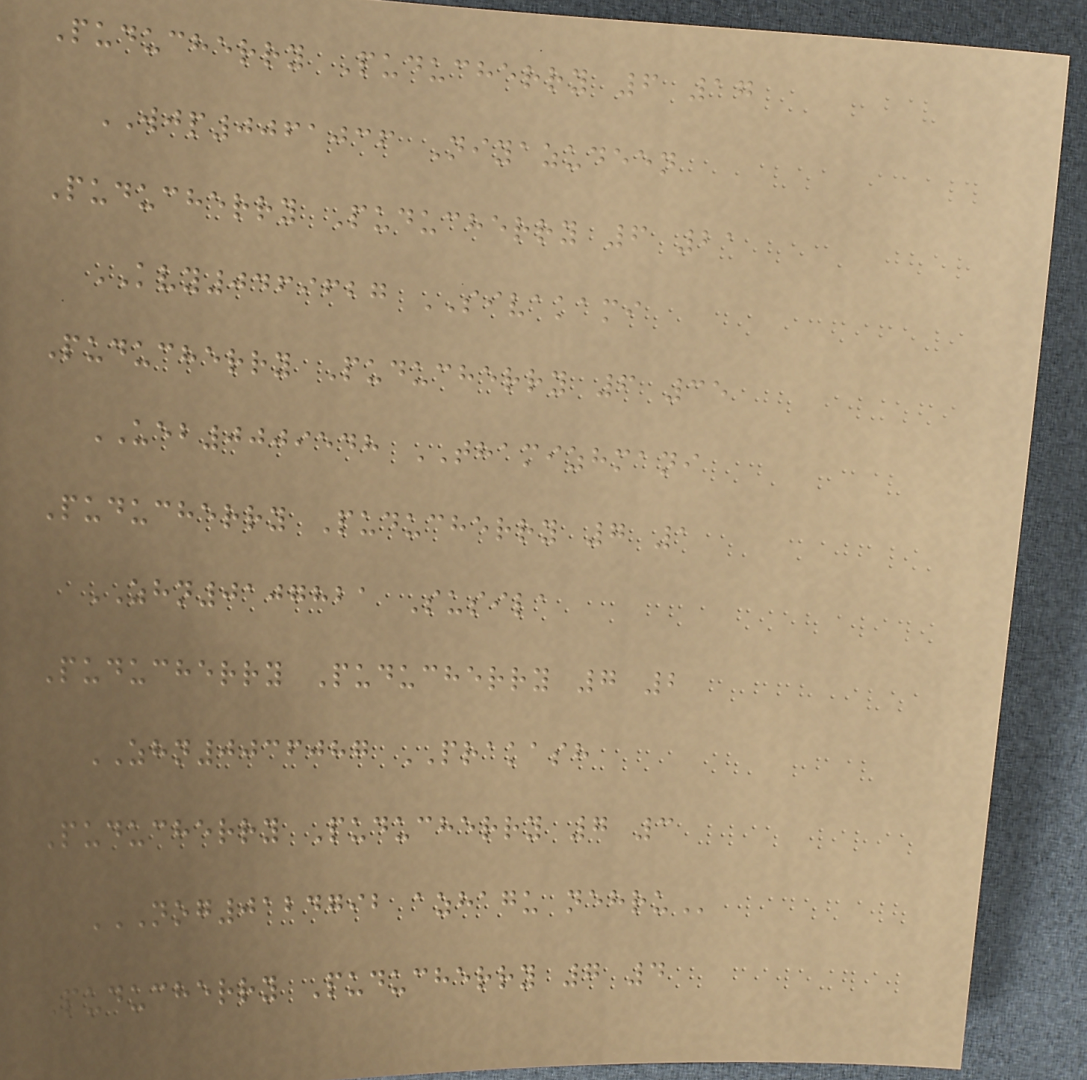Puducherry Puducherry 6 17
WJP0061036 Niyazudeen
Puducherry Puducherry 6 21
KVY0469627 SIVAKAMI
Puducherry Puducherry 6 35
UEB0009548 THAMIZHMANI
Puducherry Puducherry 7 1
ZHN0107821 Susila
Puducherry Puducherry 7 2
ZHN0036087 PRAKASH
Puducherry Puducherry 7 3
NOG0124792 AZHAGU NEHRU
Puducherry Puducherry 7 4
